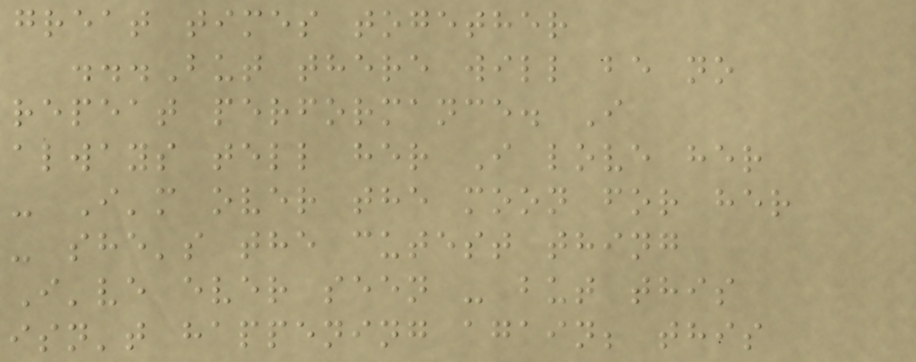great times together
...But there will be no
repeat performance. I
always tell her I love her
- I'm over the moon for her
- she's the cutest thing
I've ever seen - but this
isn't happening again; this
